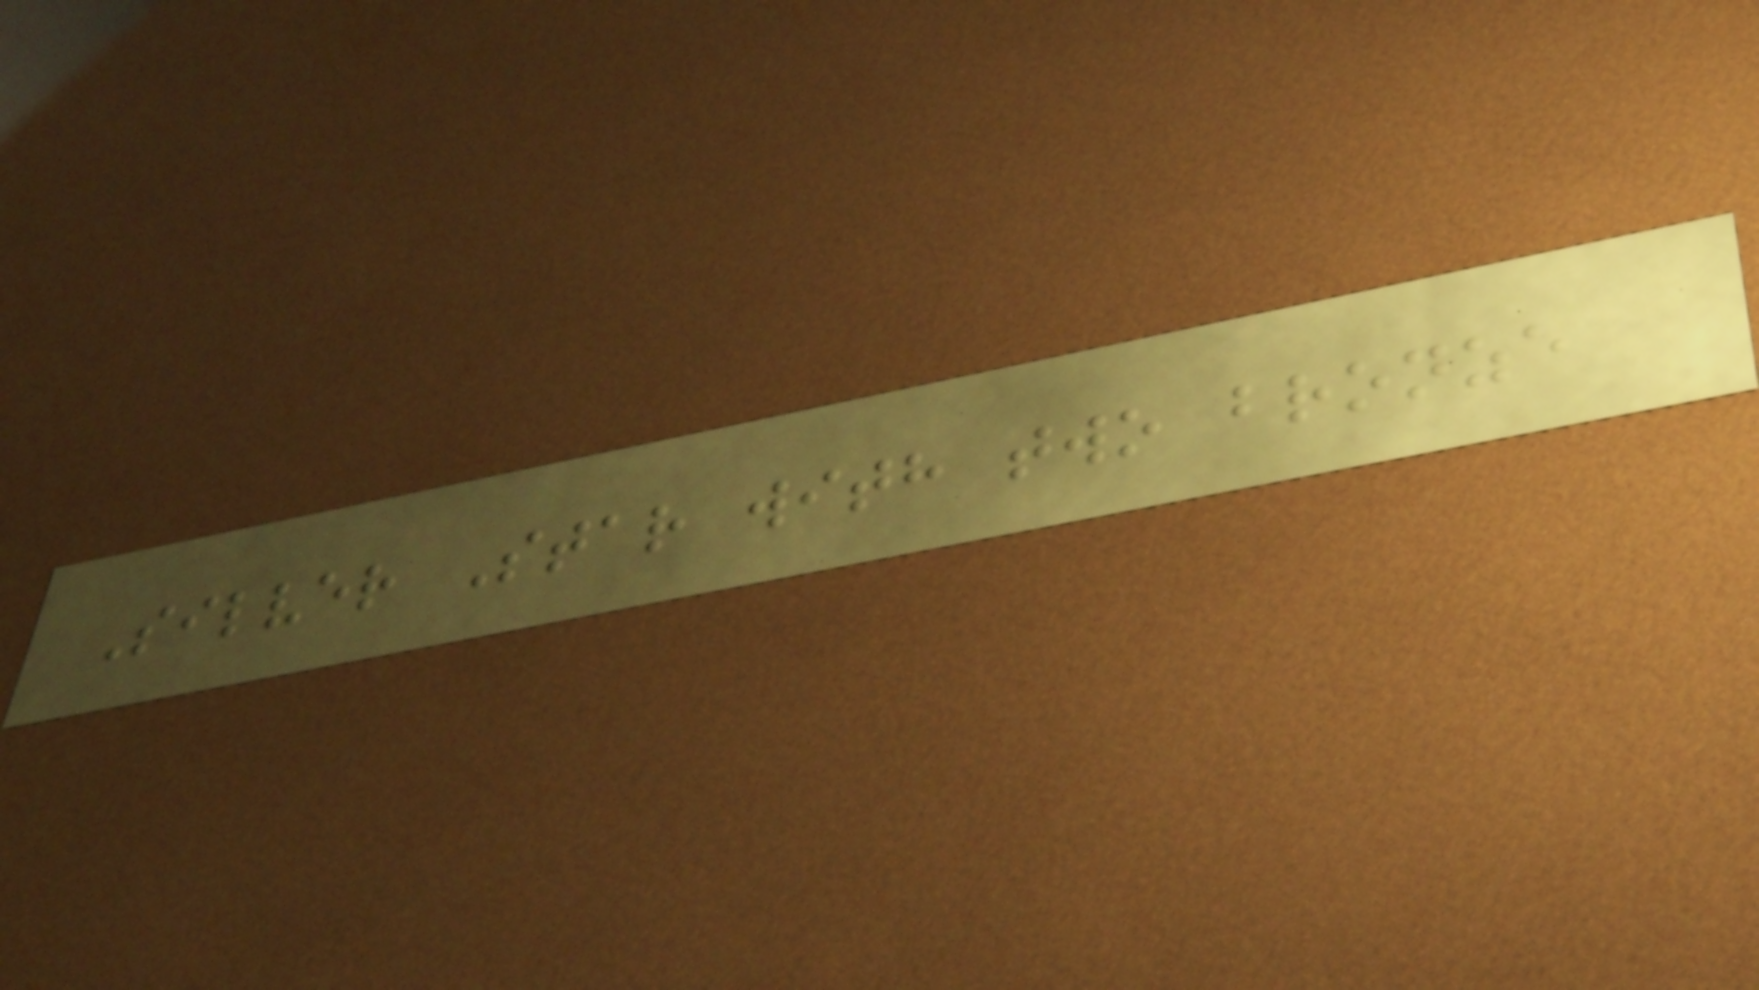Silver Star with two bronze
